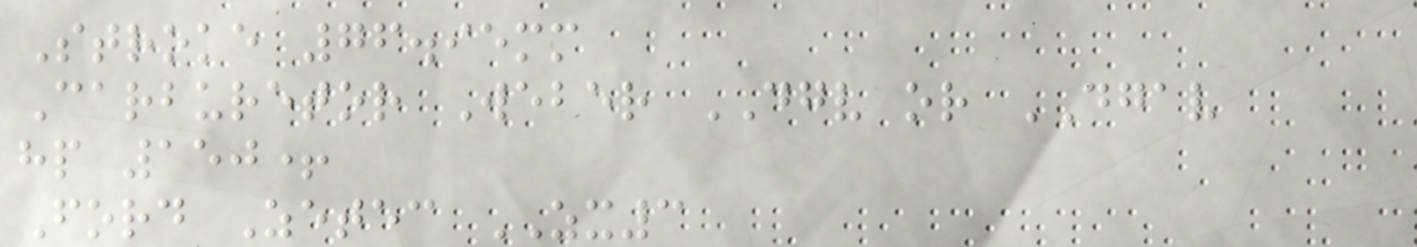Stroke 76.95mm
Carburetor Weber DGV or DGAV
hp 150+
Ford Zetec ZX3
